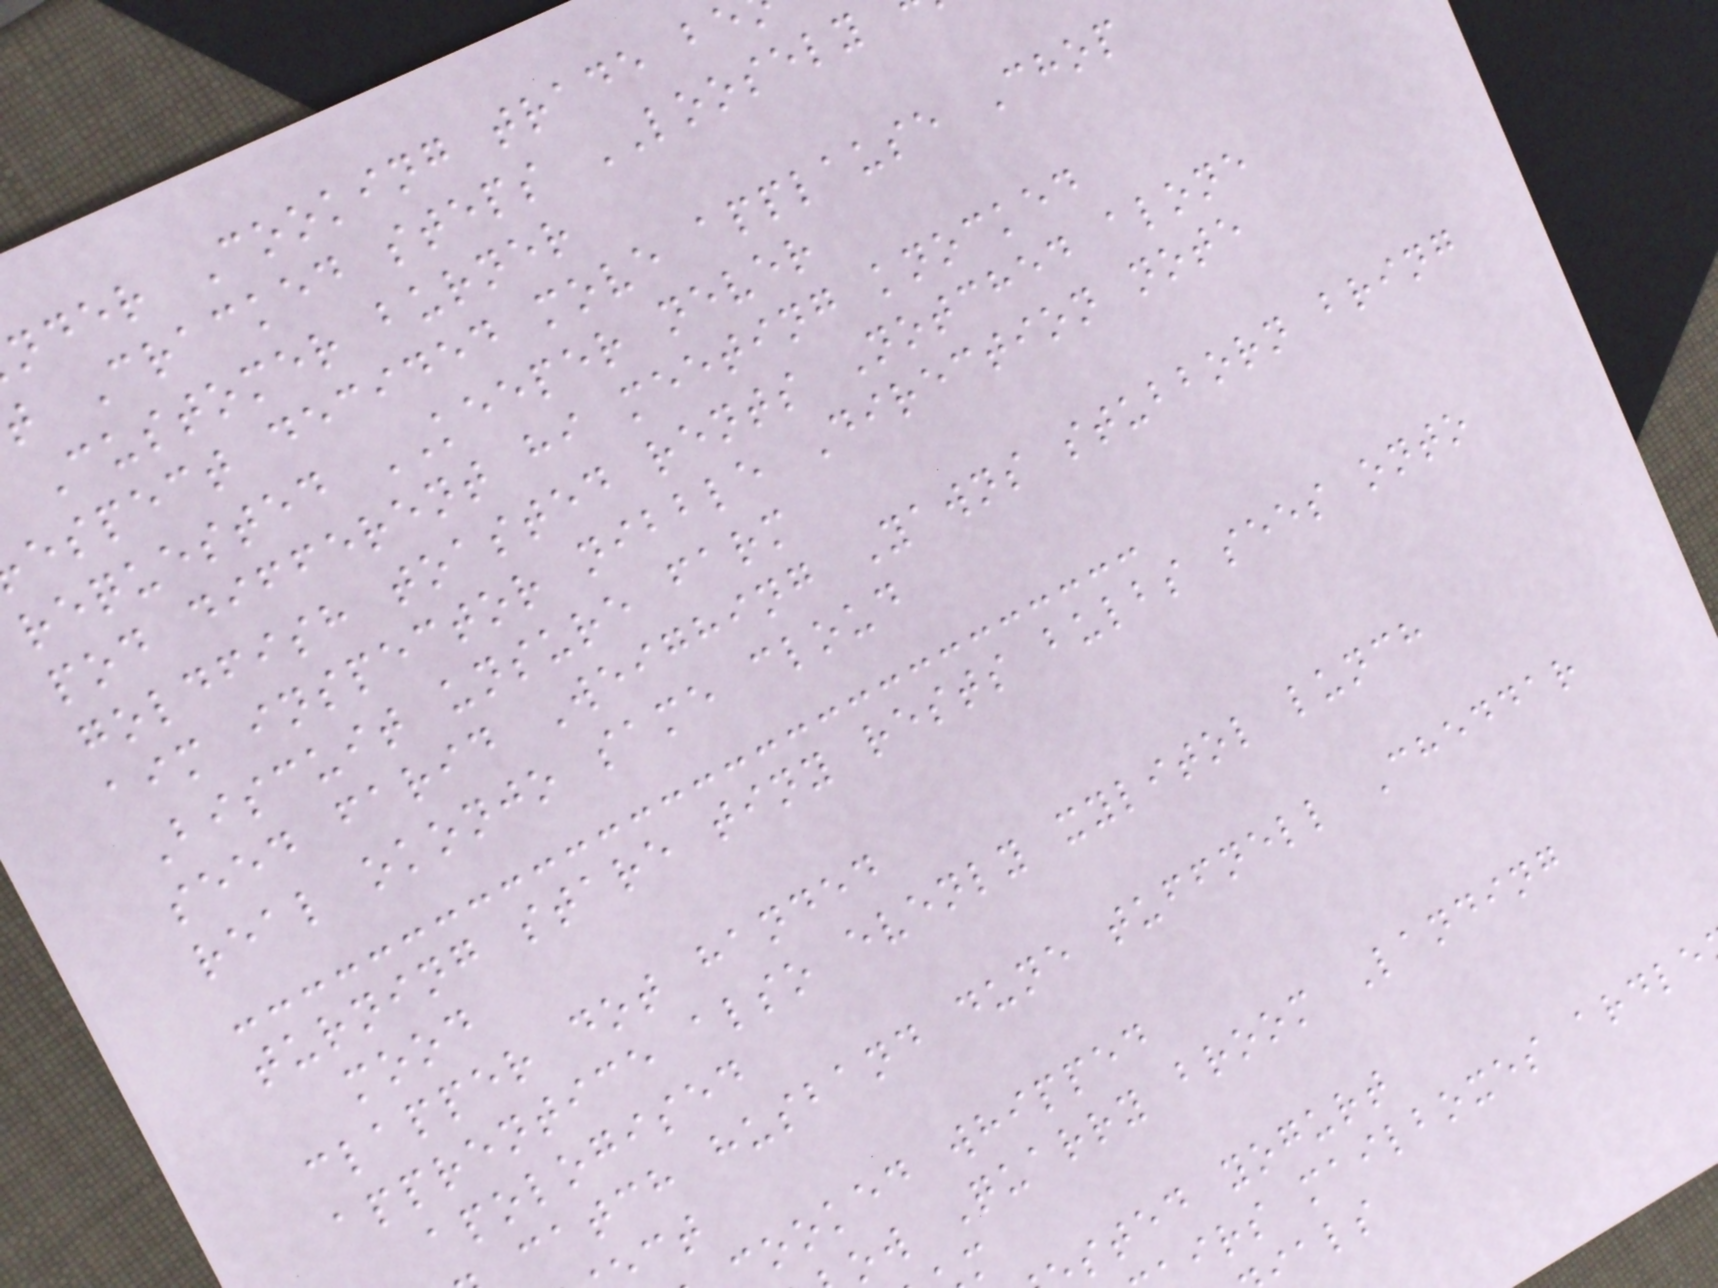nder Cooking trade be
Cracked steps LOOSELY
Customer burner
espect decided move applause Chop
requested KEEPER never
pod different hi meeting knocked
goldfish toasted rents Notched alone
aim inspector nibble Direction note
Biscuit unsure farm
seed farid Weighing Yawns stubborn bring
real okonjo same cloud
turning stare tiny rests bulbs sees onto
mood
clapper dot handed
apprentice also evenly xylitol lunch
apologised
catch husband dune tuffnell Cheddar
ooked whipped
ow Quarry broom Landing
sted yogurt
irs mailboxes ardle
